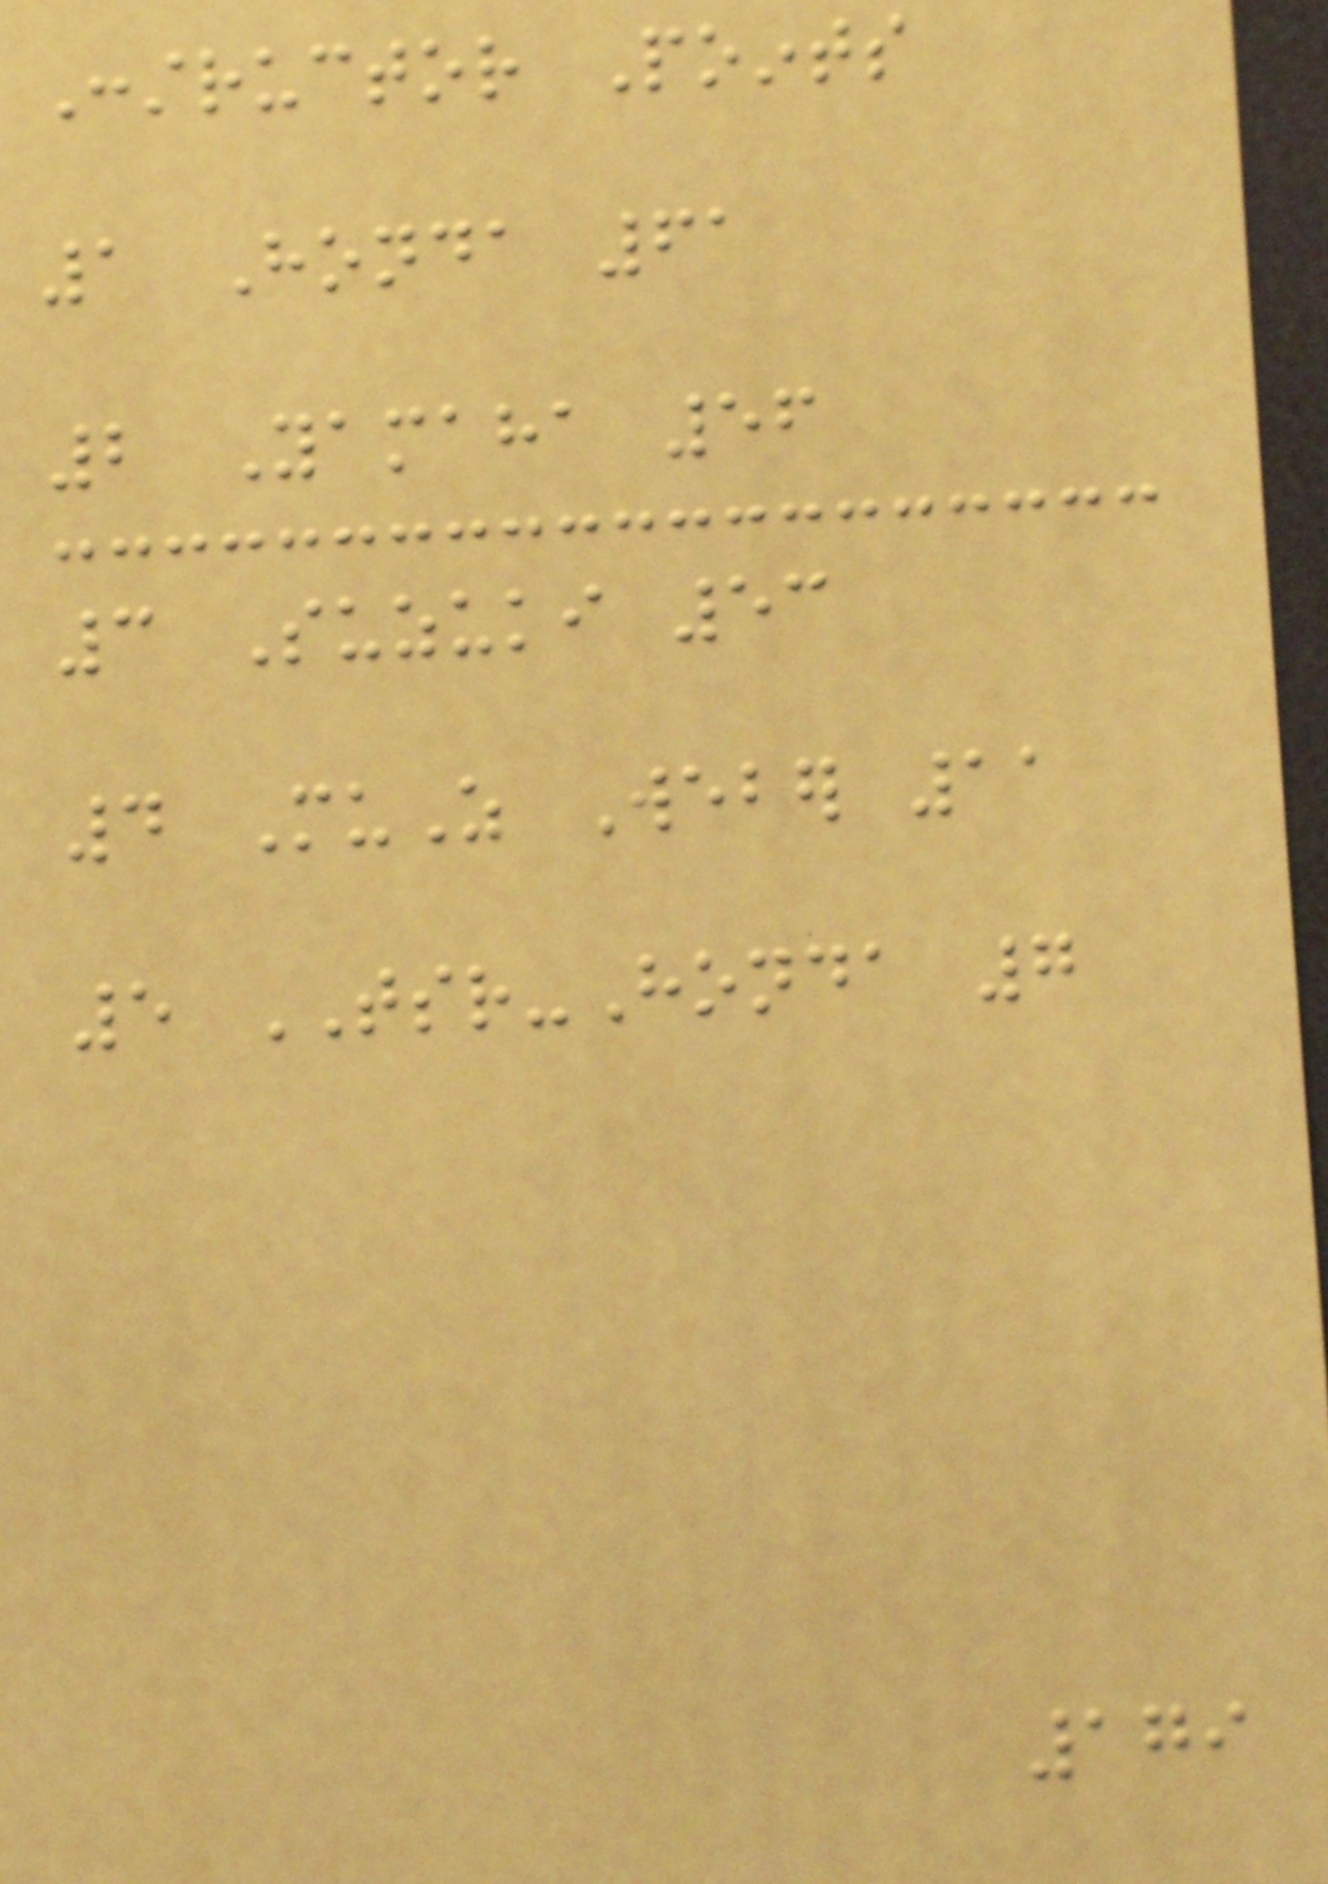Constructor Points
1 Honda 61
2 Yamaha 56
3 Suzuki 53
4 MuZ Weber 11
5 TSR-Honda 7
179
